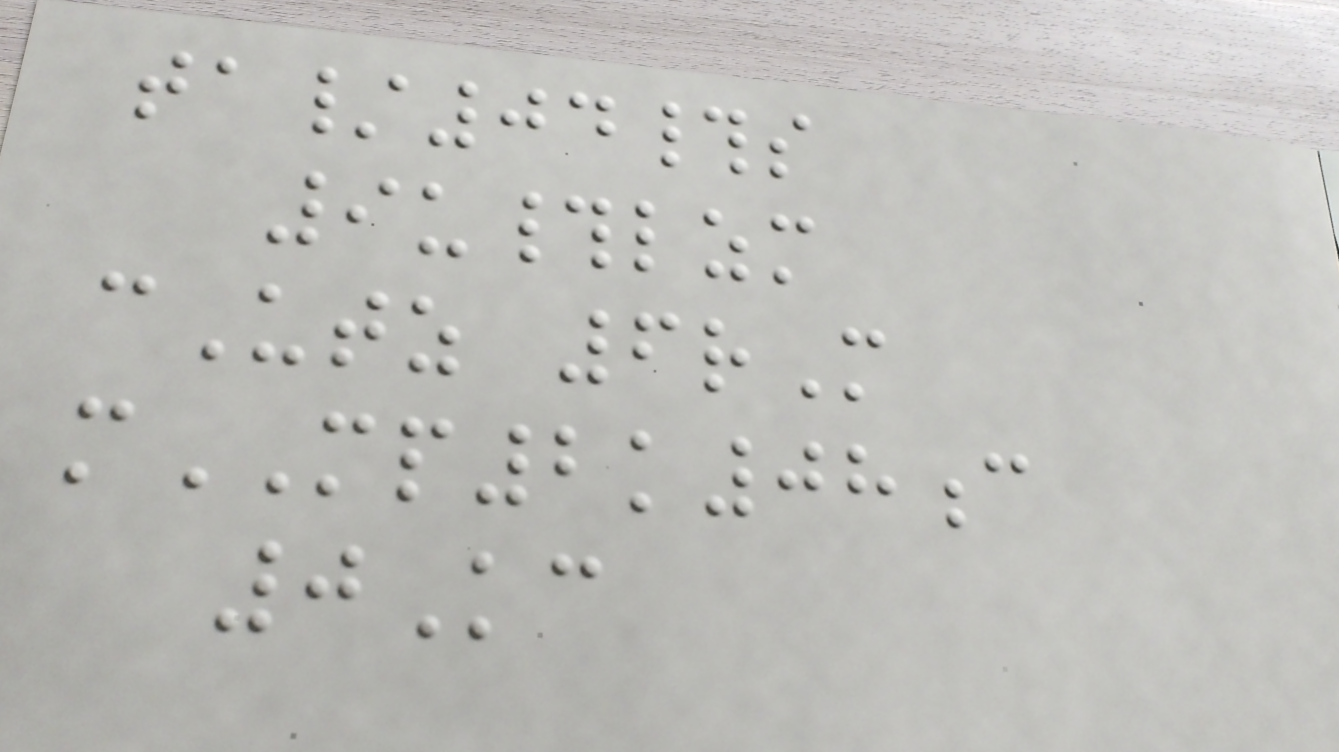ta/04#s
9u#lzm
cUtz 6rM
mMP2k08c
0Kc
